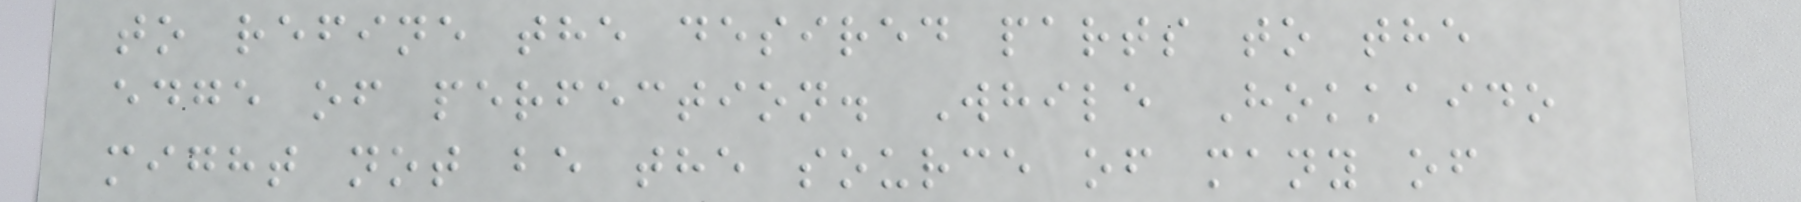to refine the desired parts to the
edge of perfection. While Hokkaido
might not be the source of many of
